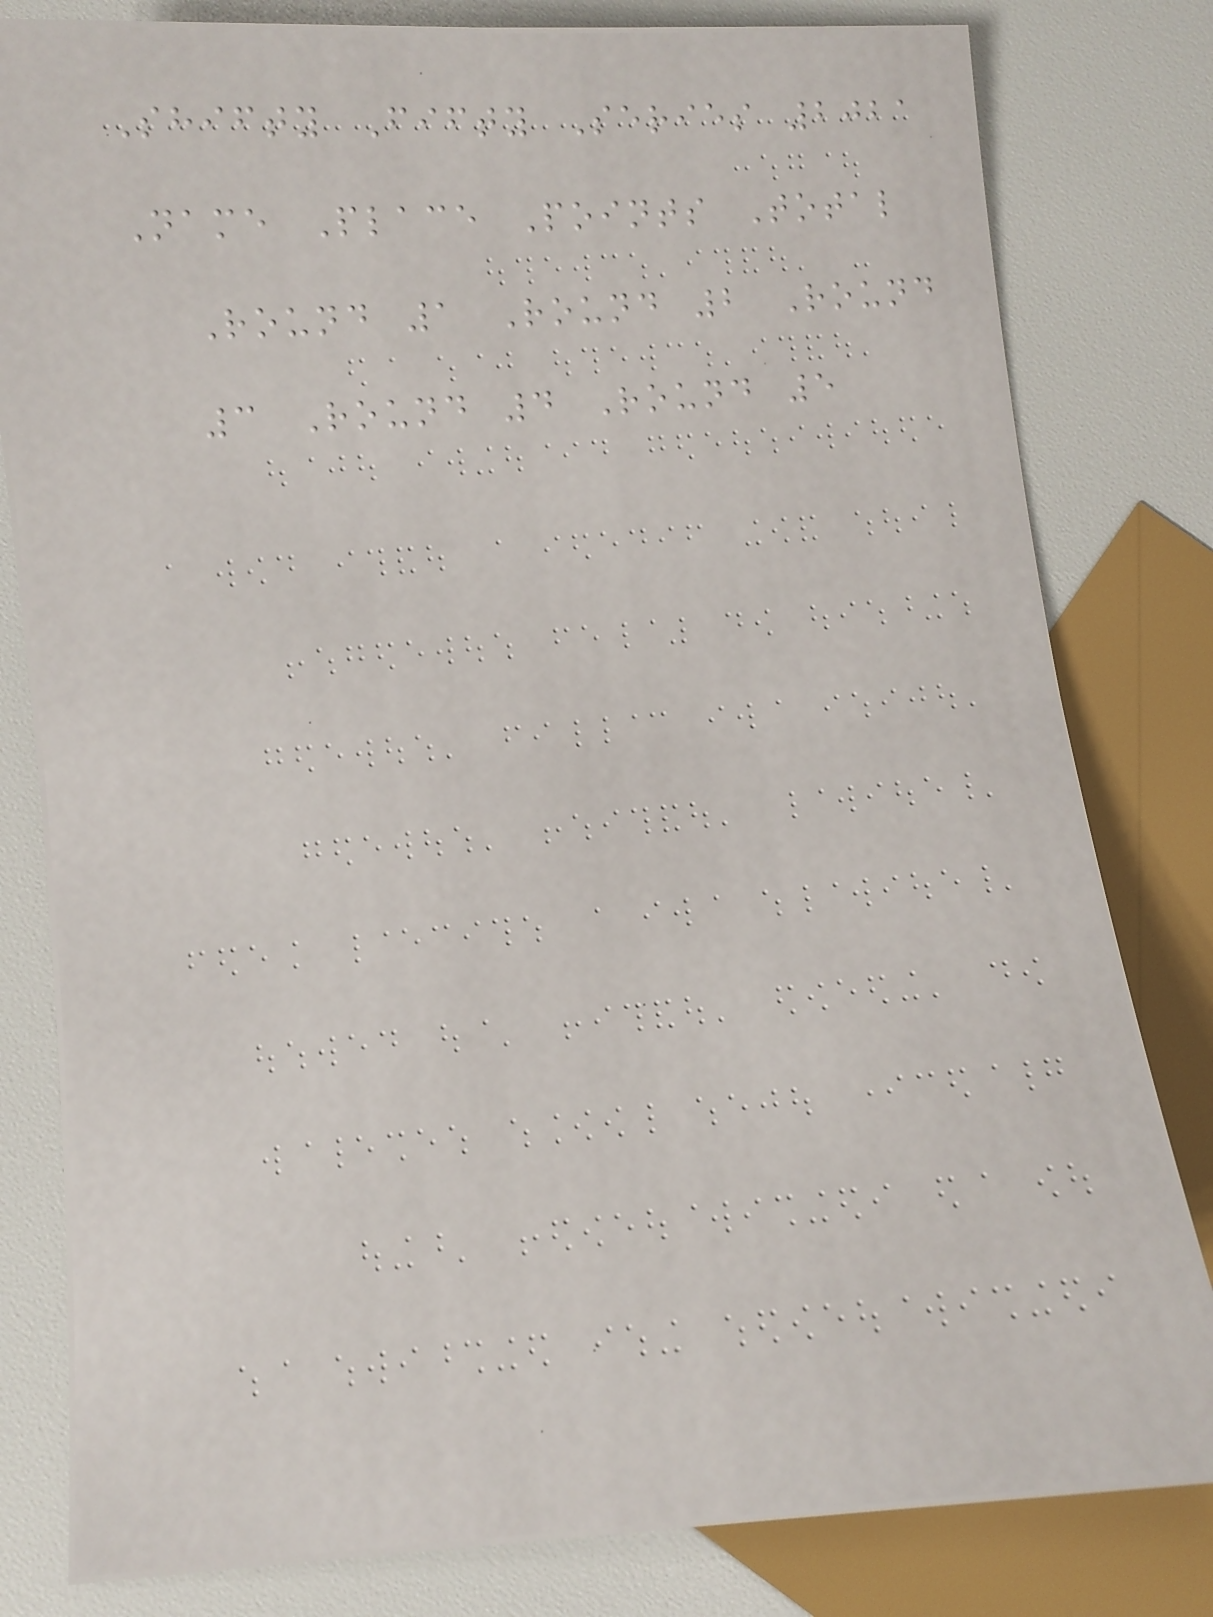Shifty Fifty Series 2021
Name Place Points Total
Round 1 Round 2 Round
3 Round 4 Round 5
